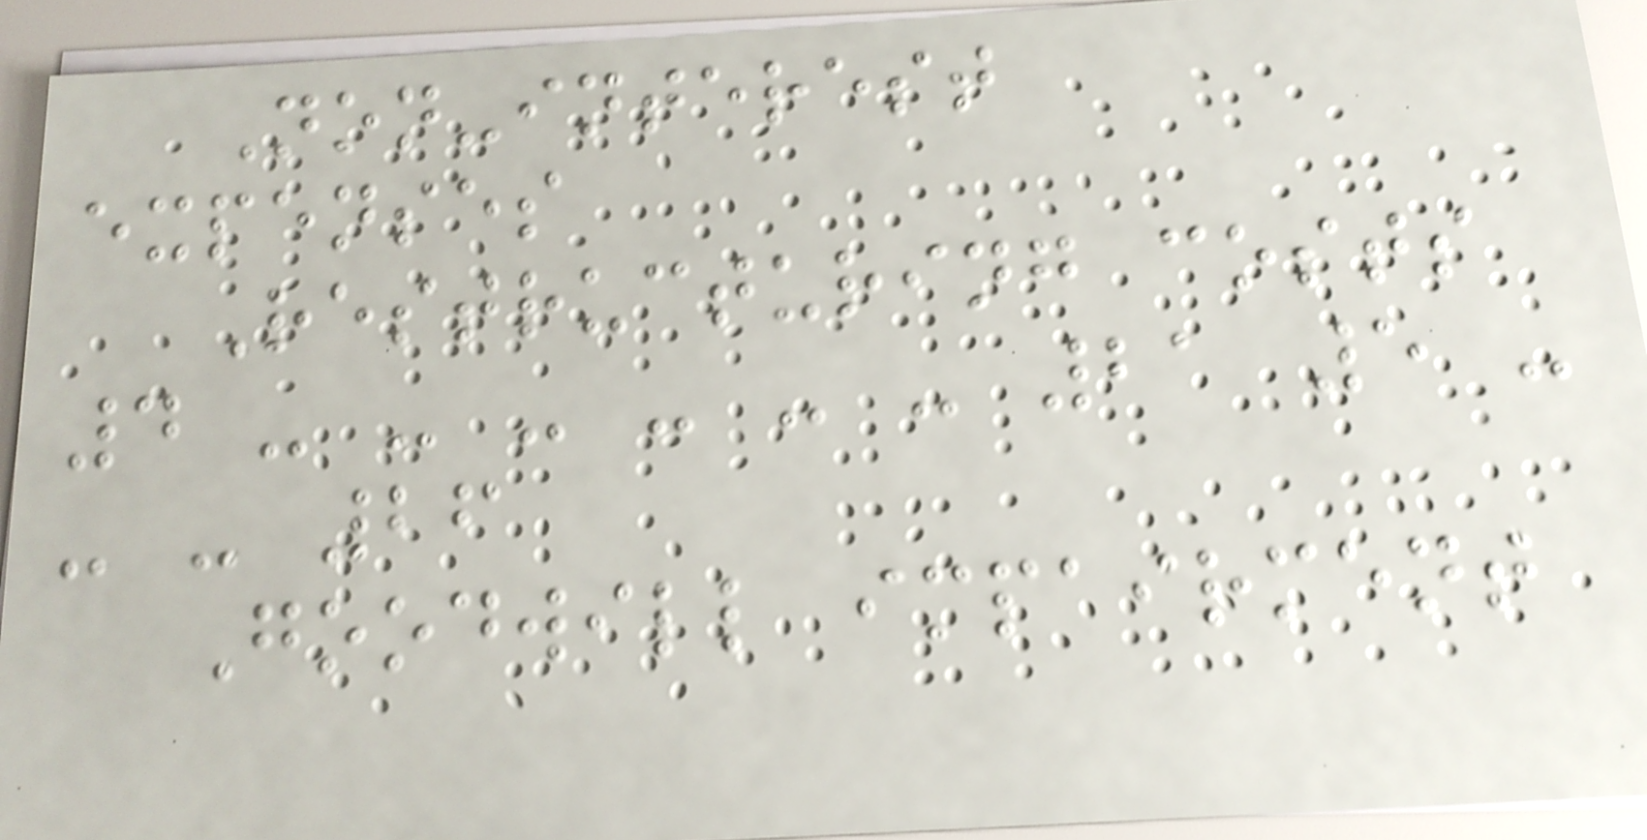Non-interest
expenses
Restructuring costs
4 - - - - - - 21 5 -
- - 26
Goodwill impairment
